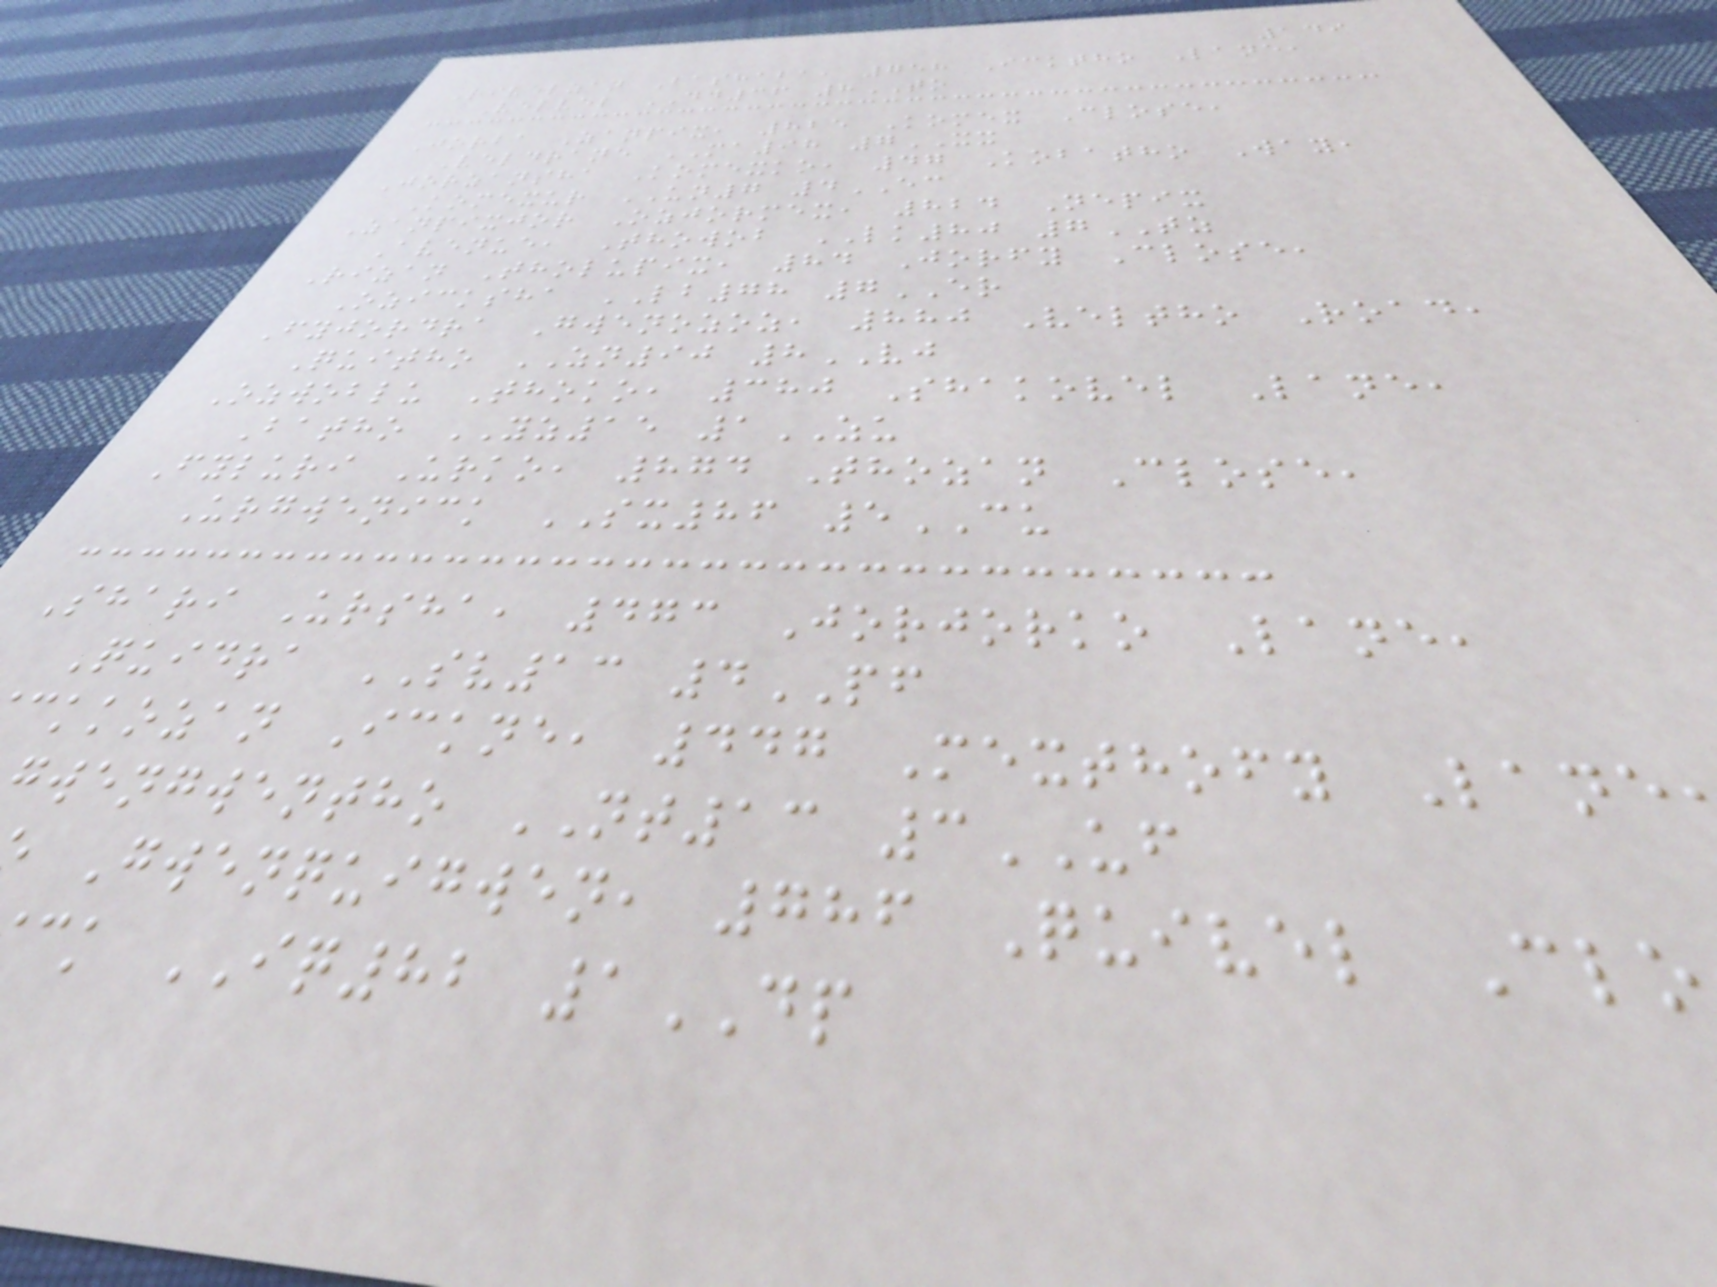149
Rivelzan Bashaba, 758 Icktho Lane,
Velvel DD36 8TO
Jorba Zanpix, 825 Komex Close,
Veldrane MA98 7XX
Jorzansha Komexko, 47 Kobatho Way,
Komexur UN7 4EC
Zanpixjor Ozjormex, 824 Nepix
Avenue, Thowob LK80 7TZ
Rizan Tholupix, 84 Jorfy Close,
Ozicksha LB78 7ER
Fyjordra Gwenozoz, 880 Veltho Road,
Quitho ZN90 8VJ
Ozwoblu Thoko, 380 Shakovel Lane,
Batho YZ15 1ZU
Fyluri Urko, 874 Thozan Close,
Urgwenick SX86 5CU
Shari Ursha, 473 Jorjorko Lane,
Quidra SV13 4PF
ckkozan Ickne, 447 Mexthofy Lane
wengwentho NT13 3UF
Gwenquigwen, 786 Quivel Clo
ck IQ82 1DP
